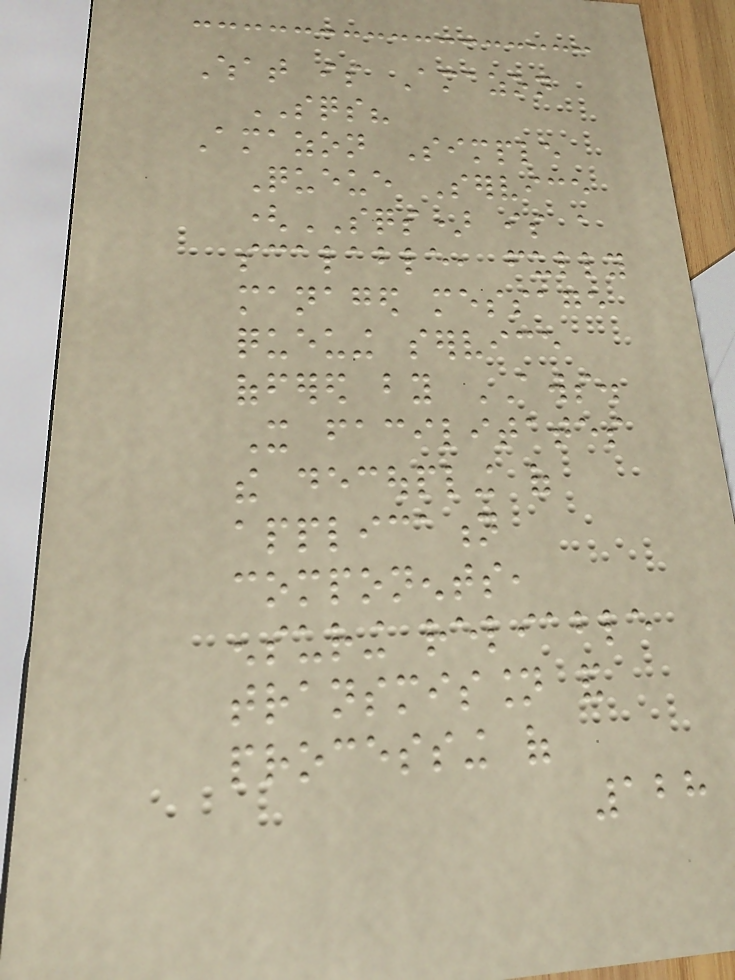What is Amazon
SQS?
Amazon Simple
Queue Service
(SQS) is a
scalable, fully
managed message
queuing service
offered by AWS.
It facilitates
the decoupling of
application
components,
ensuring reliable
transmission and
processing of
128
